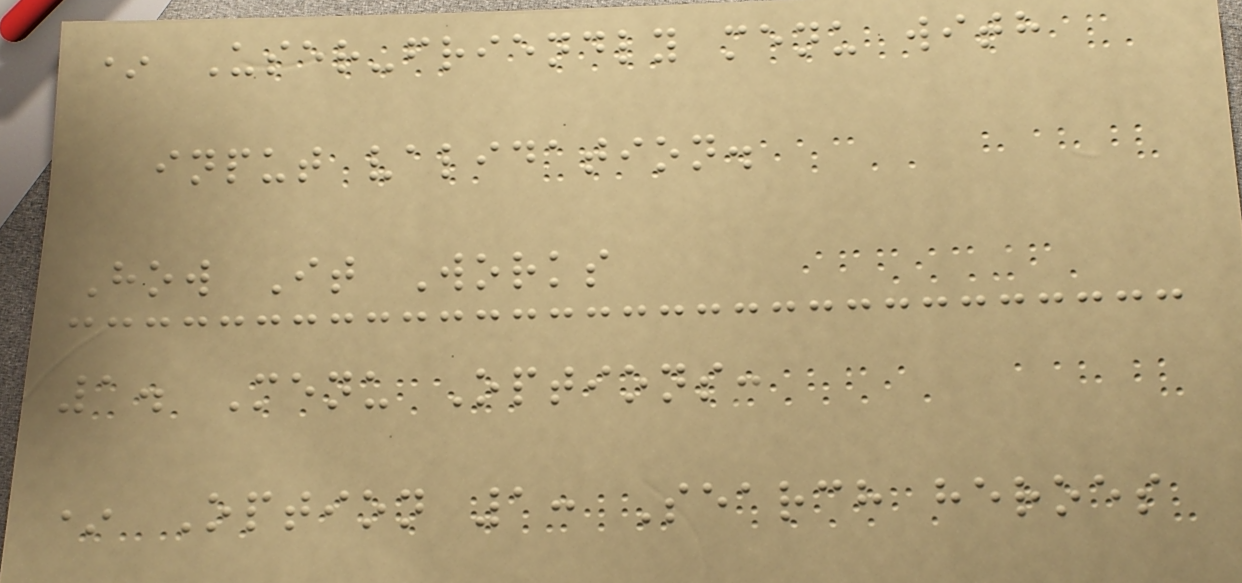* User-friendly menu with
input validation.
How It Works
1. Menu Options:
* Option 1: Search heroes
